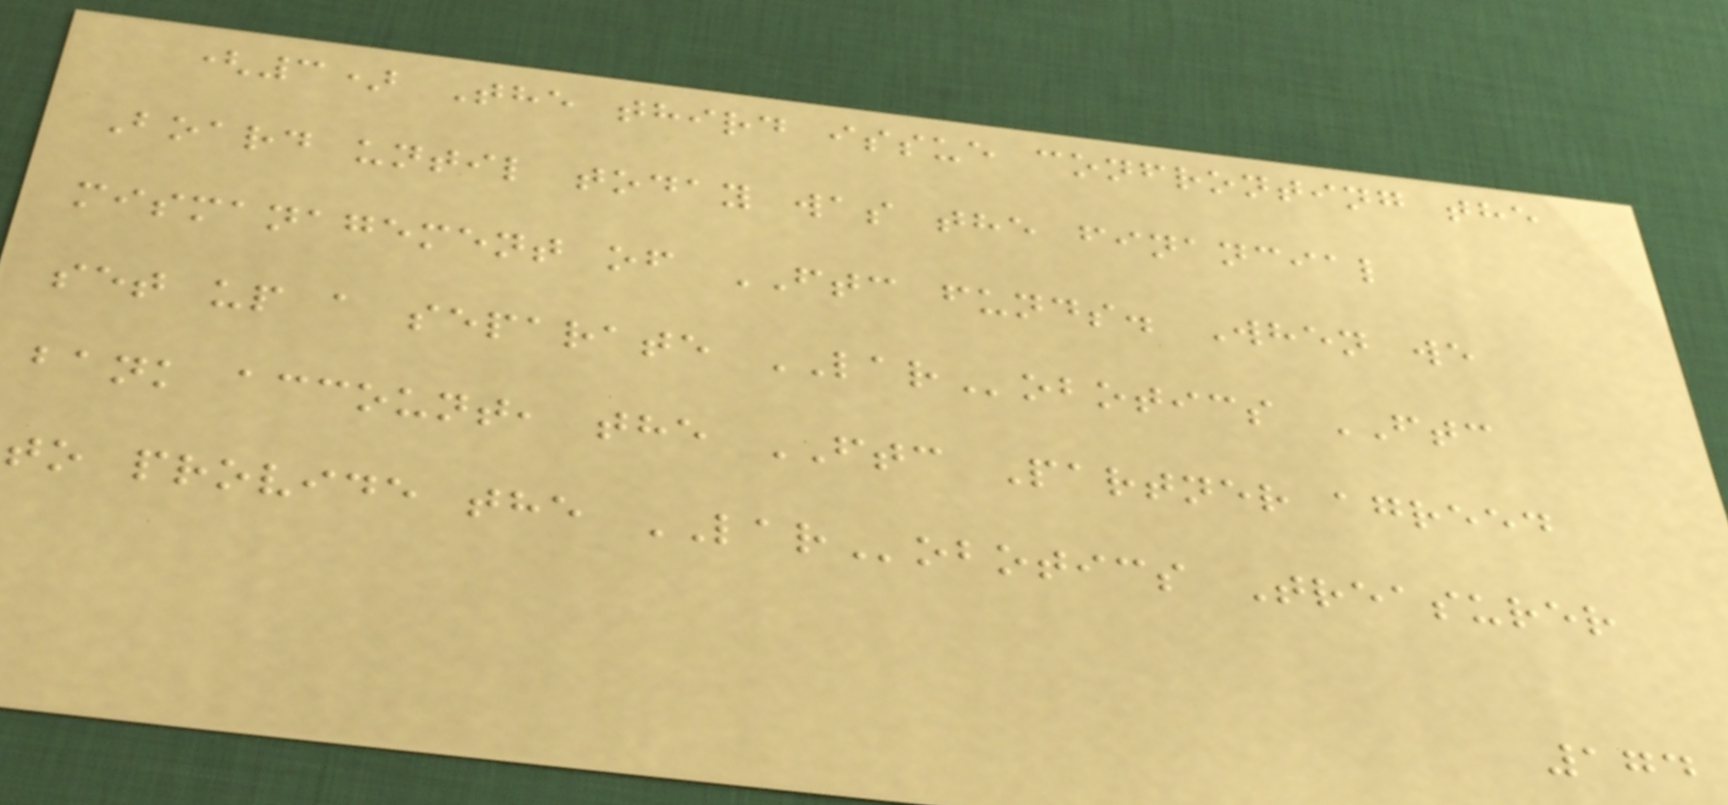(3) The third issue confronting the
Board until today was the financial
mismanagement of FTC funds. When we
set up a separate LARobotics FTC
bank account, the FTC Partner agreed
to provide the LARobotics Treasurer
174
